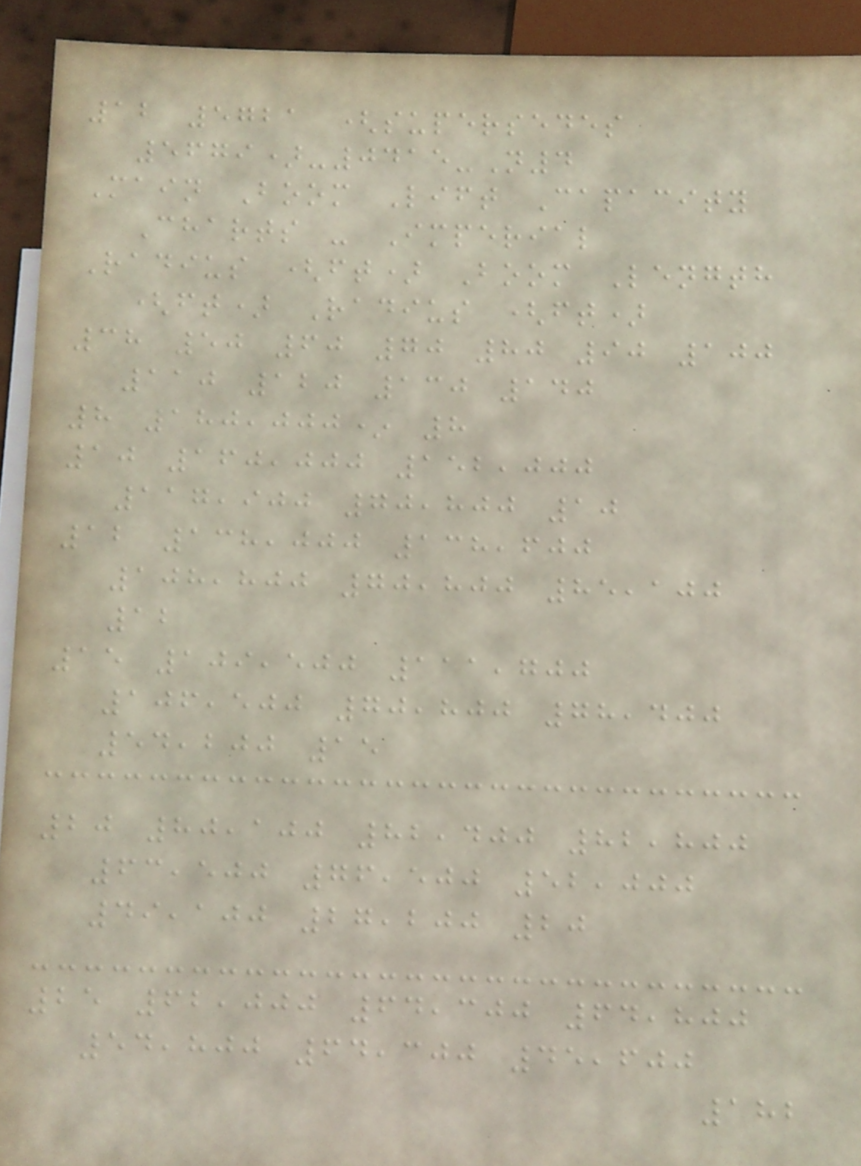12 5721 (supersedes
5679)-0415-N4
Main Boom Lift Capacity
Charts - Imperial
Radius (ft) Boom Length
(ft) Radius (ft)
38 50 60 70 80 90 100
110 120 130 140
8 180,000* 8
10 160,000 152,000
117,900 70,800 10
12 138,000 138,600
108,800 70,800 85,100
12
15 109,500 111,700
106,500 70,800 78,400
54,200 15
20 80,100 82,400 82,800
63,500 76,500 52,000
49,100 27,200 20
25 62,000 64,300 64,800
54,800 64,300 45,600
182
